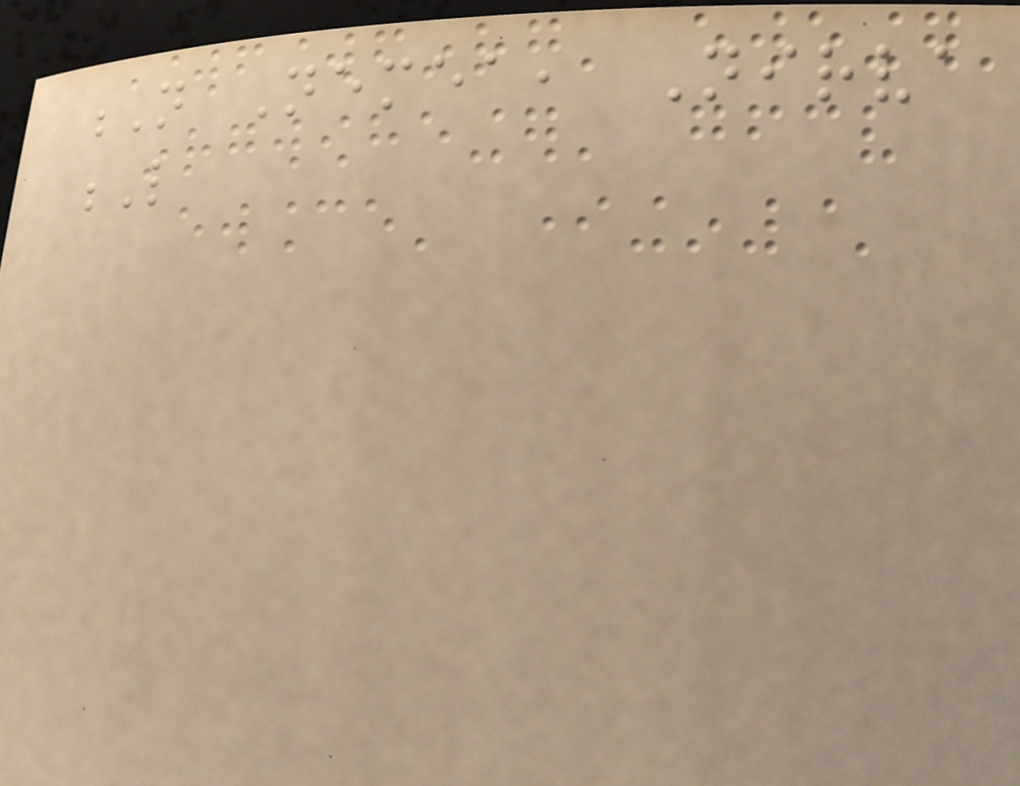N Nemea, Nirva
L
